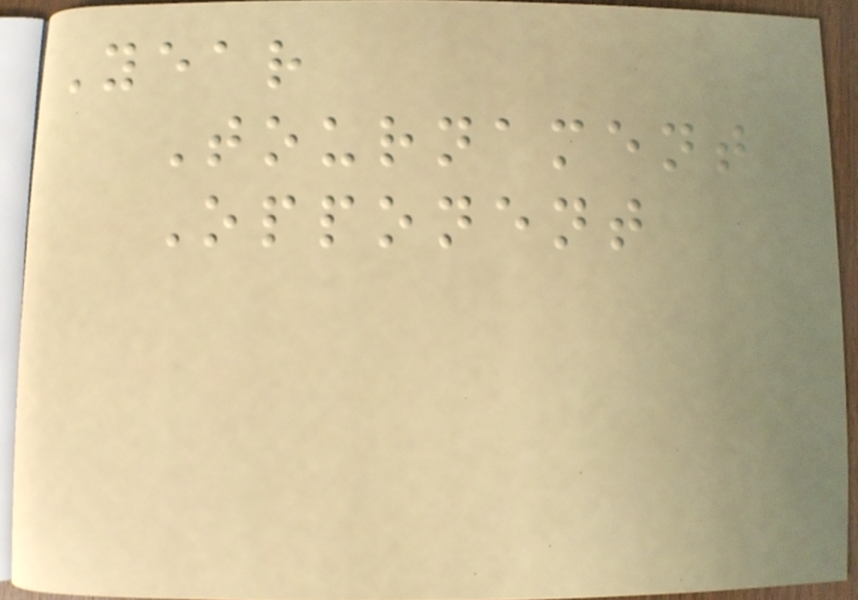Year
Tournament
Opponent
